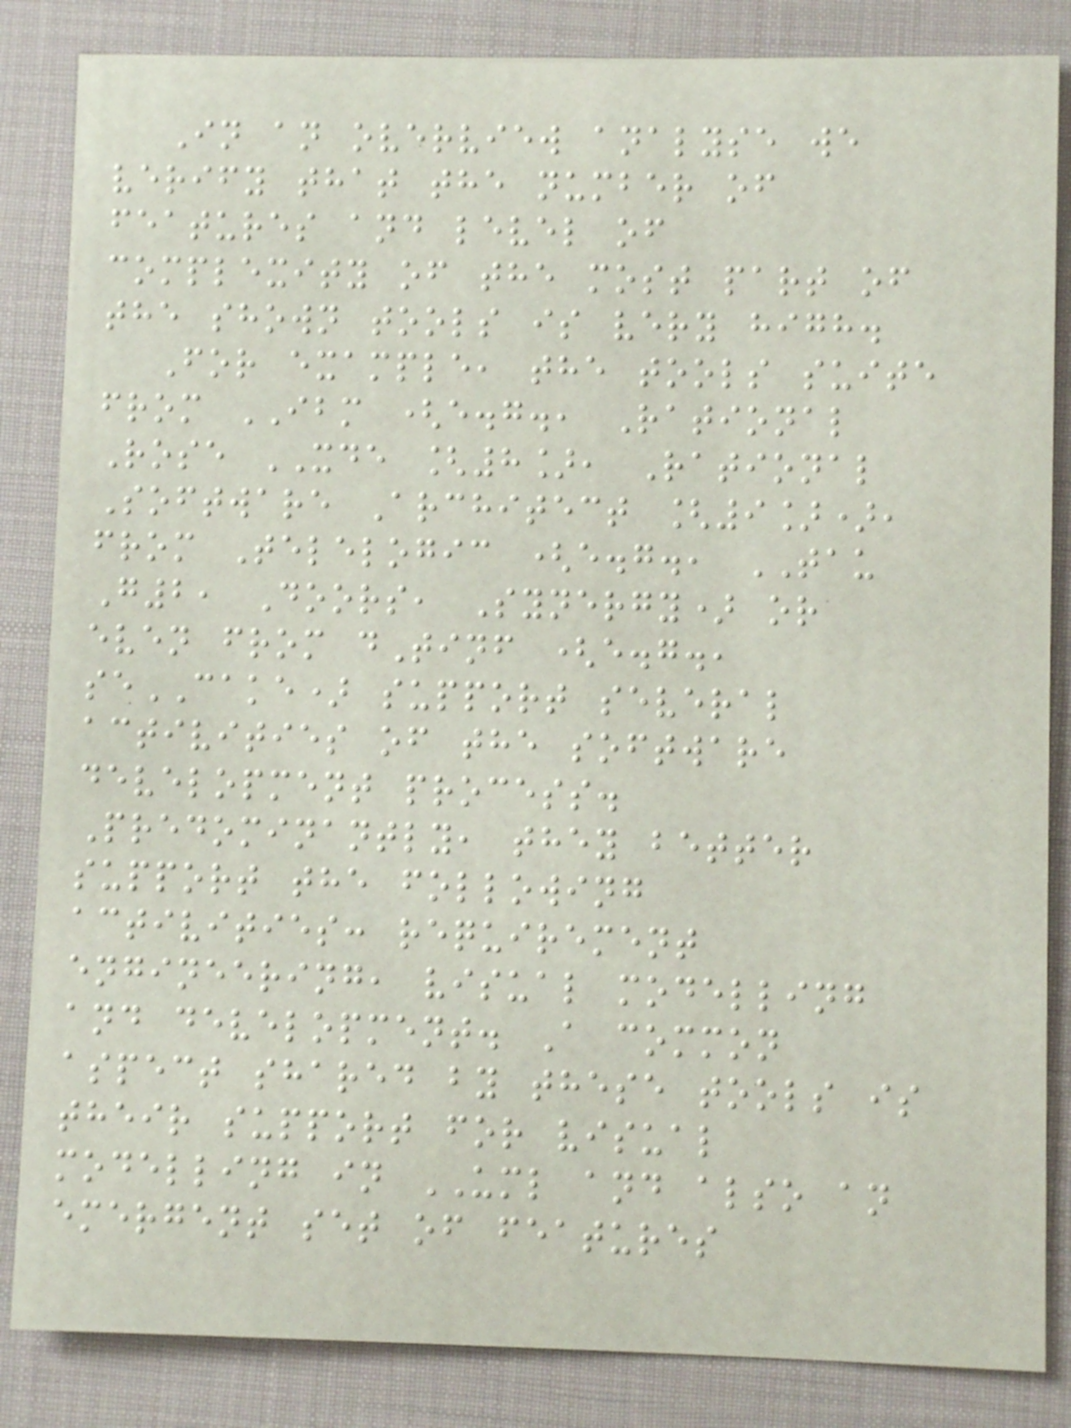In an overview analyse we
verify that the number of
features and level of
complexity of the most part of
the shown tools is very high.
For example, the tools suite
from IBM (e.g., Rational
Rose XDE [8], Rational
Software Architect [9]),
from Telelogic (e.g., TAU
G2, Doors, Synergy) or
even from dTinf (e.g.,
seCAKE) support several
activities of the software
development process.
Predominantly, they better
support the following
activities: requirement
engineering, visual modelling
and development. A common
aspect shared by these tools is
their support for visual
modelling in UML and also an
emergent set of features
